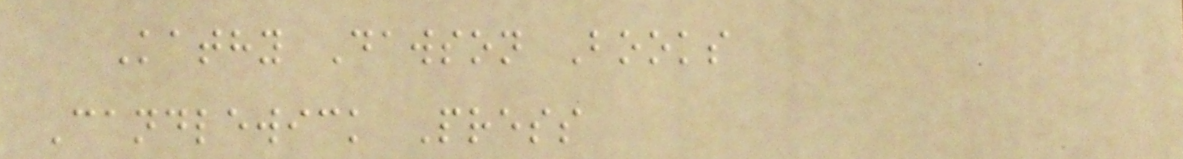Kathy Dawson Books
Candlewick Press
